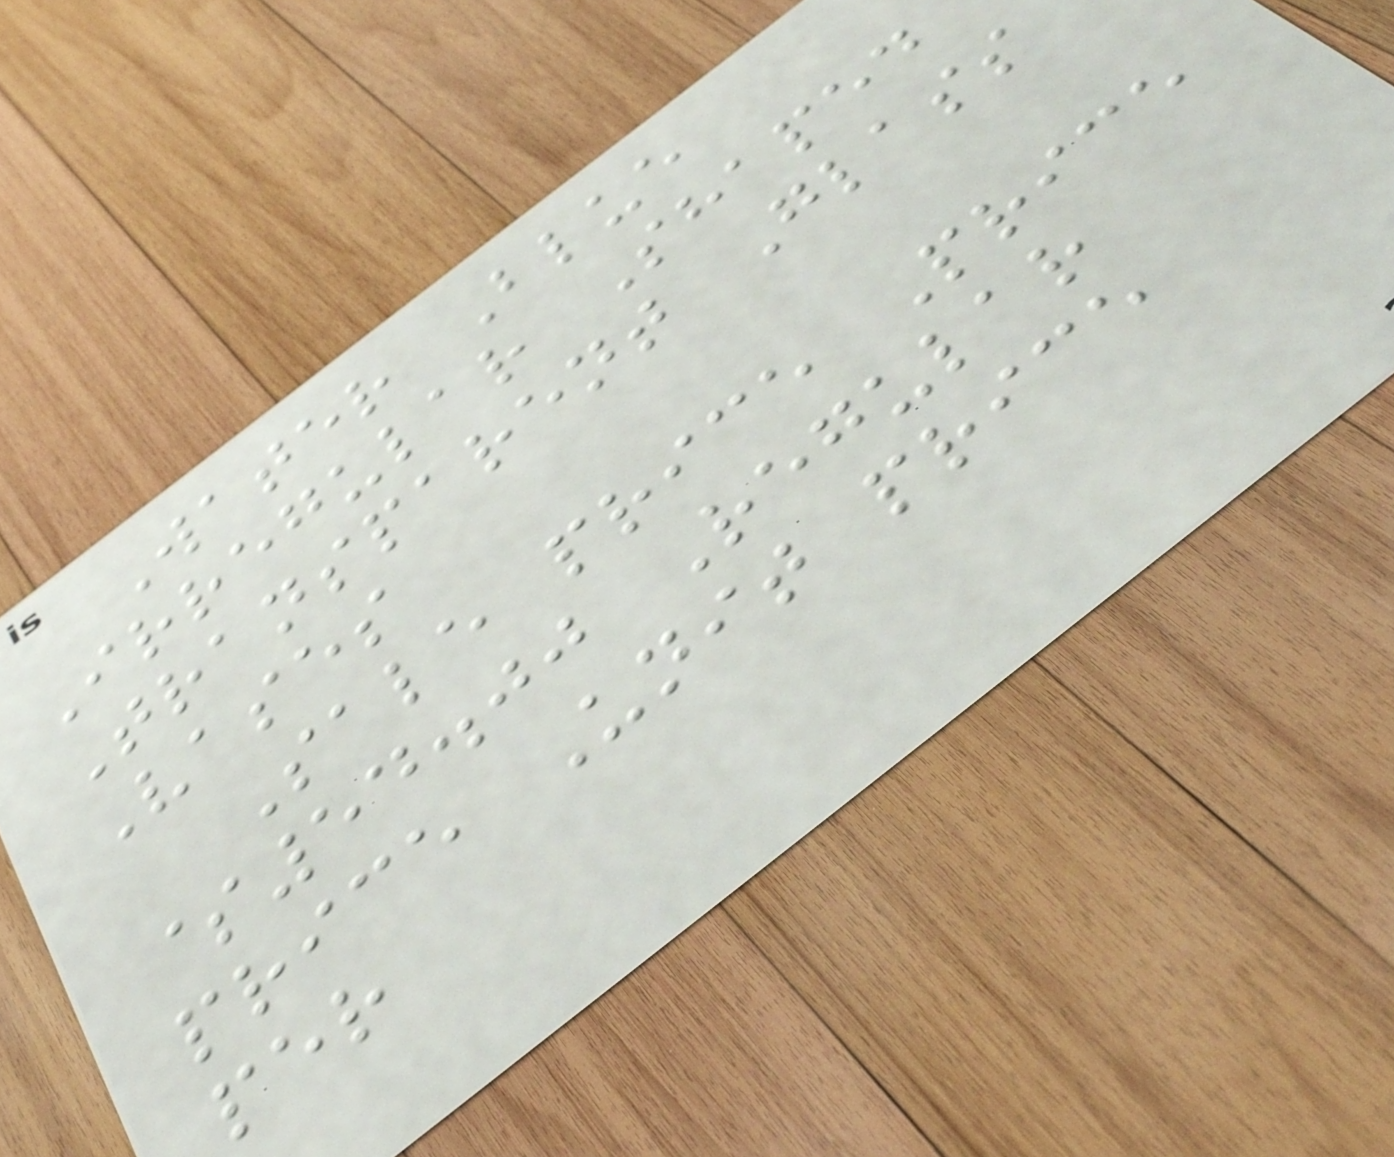Water Blue
Irregular Shaped
Transparent Glass
Vases
Sale price Price
$54.00 Regular
price Unit price
per
